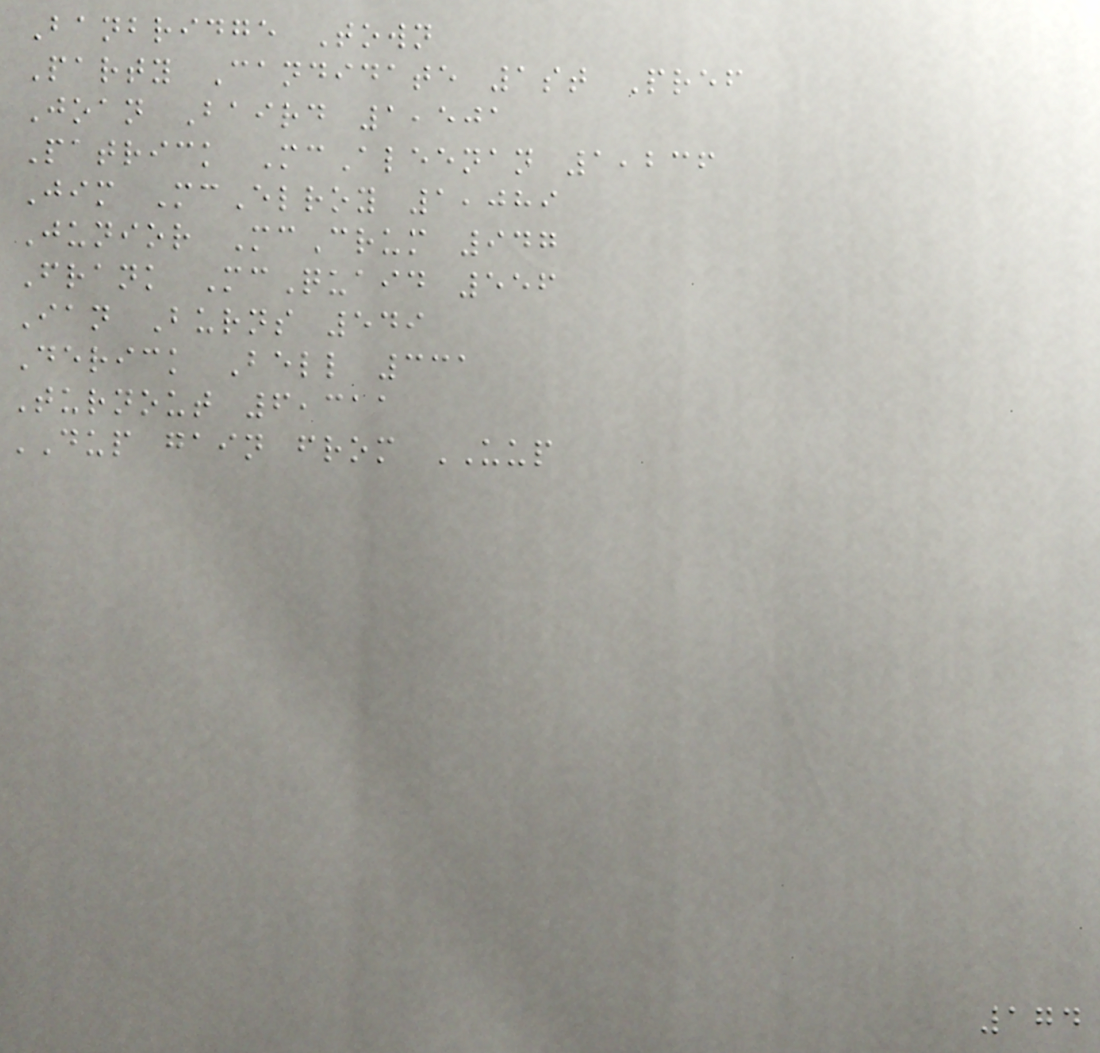Banbridge Town
Party Candidate 1st Pref
Joan Baird 1,501
Patrick McAleenan 1,236
Jim McElroy 1,089
Junior McCrum 947
Frank McQuaid 556
Ian Burns 549
Derick Bell 331
Turnout 6,311
DUP gain from UUP
174
